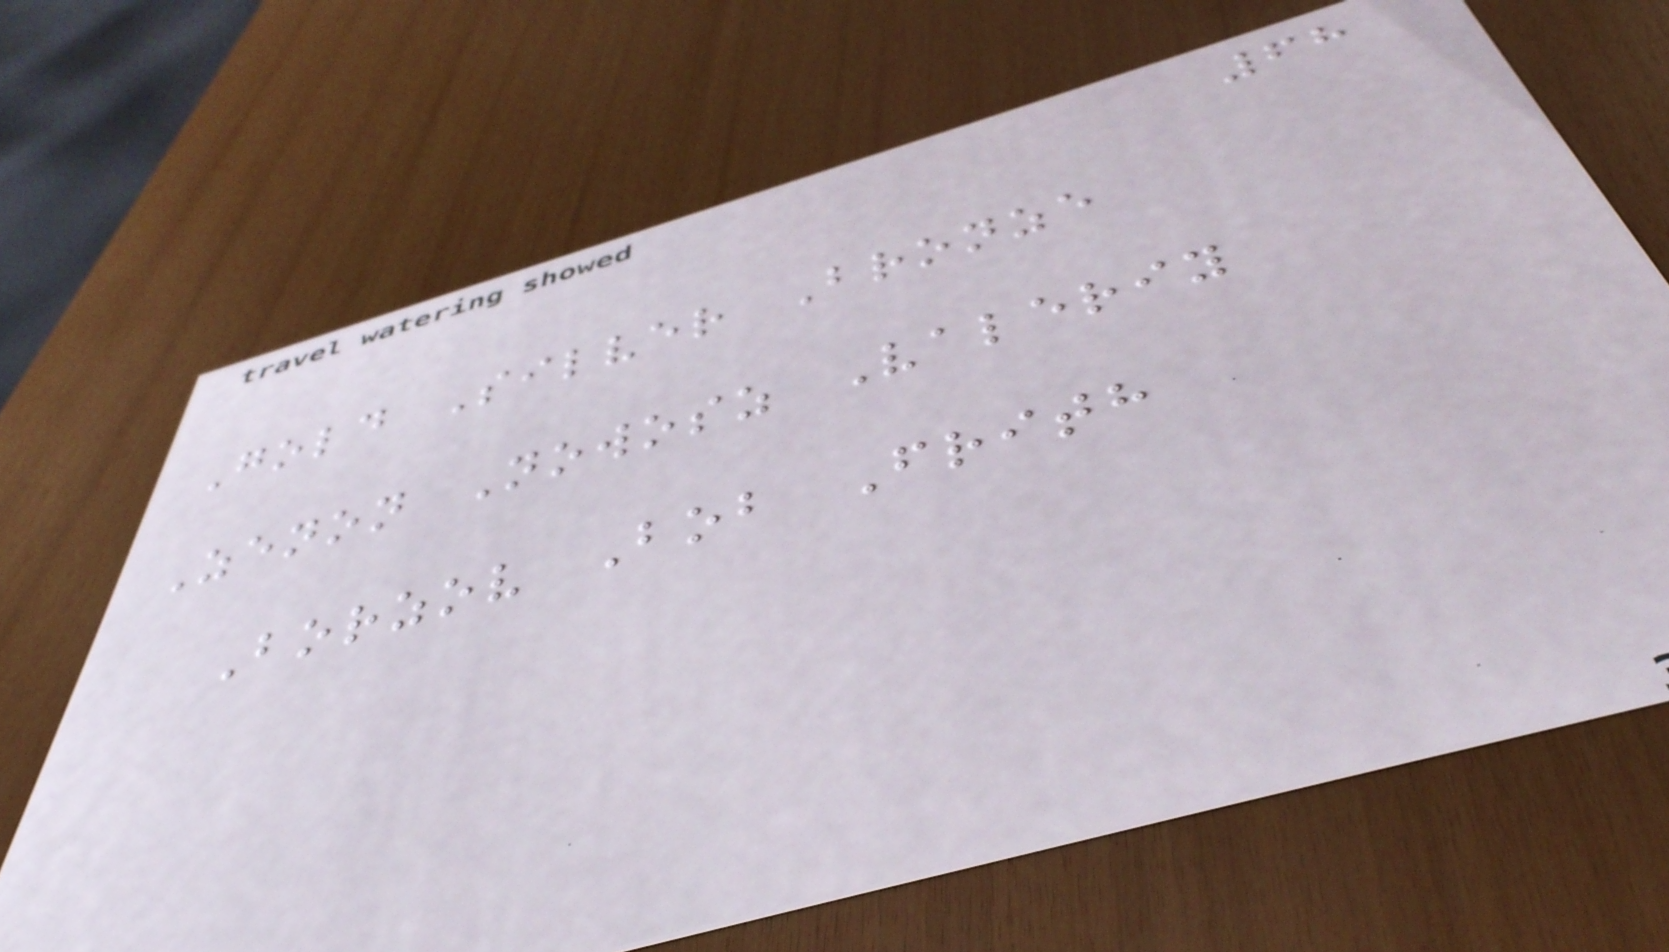68
Gold Silver Bronze
Zenon Nowosz Valeriy
Borzov Bob Frith
